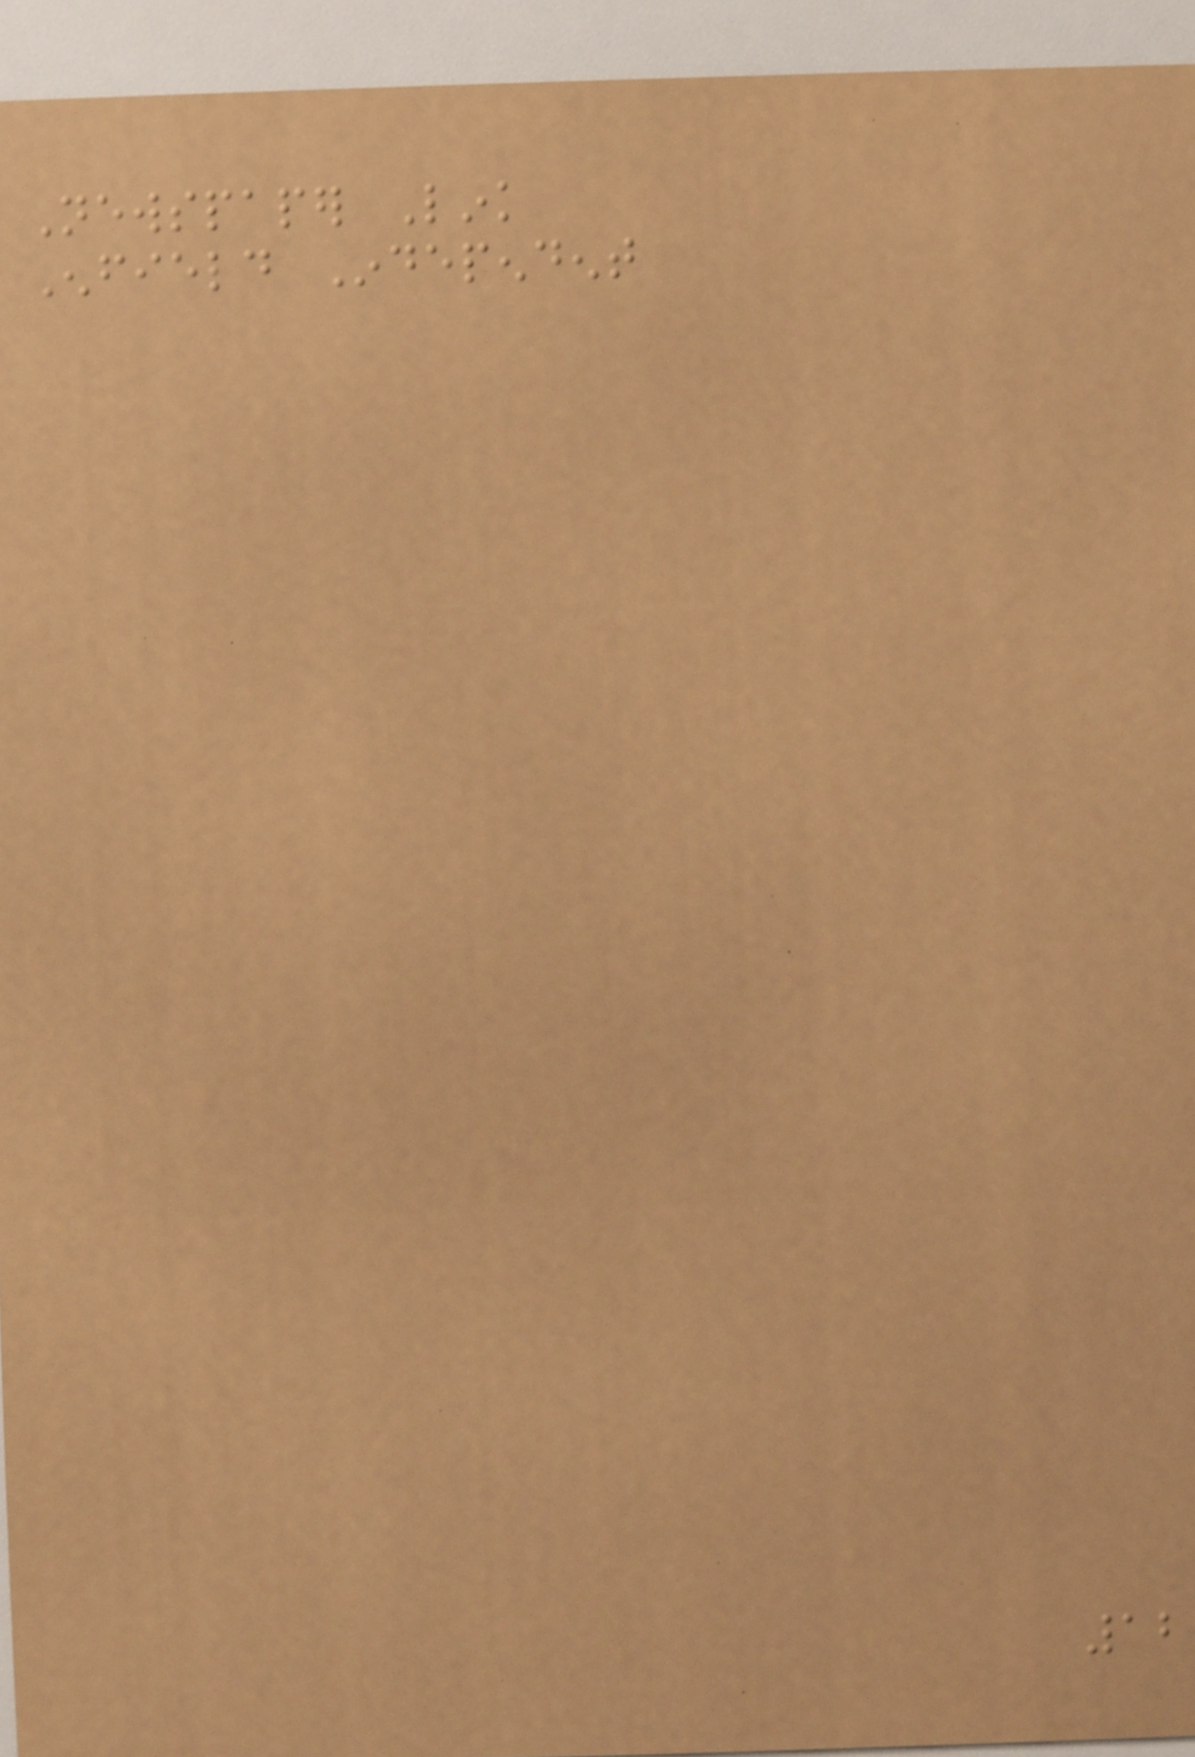Newspaper Link
Enfield Independent
12
